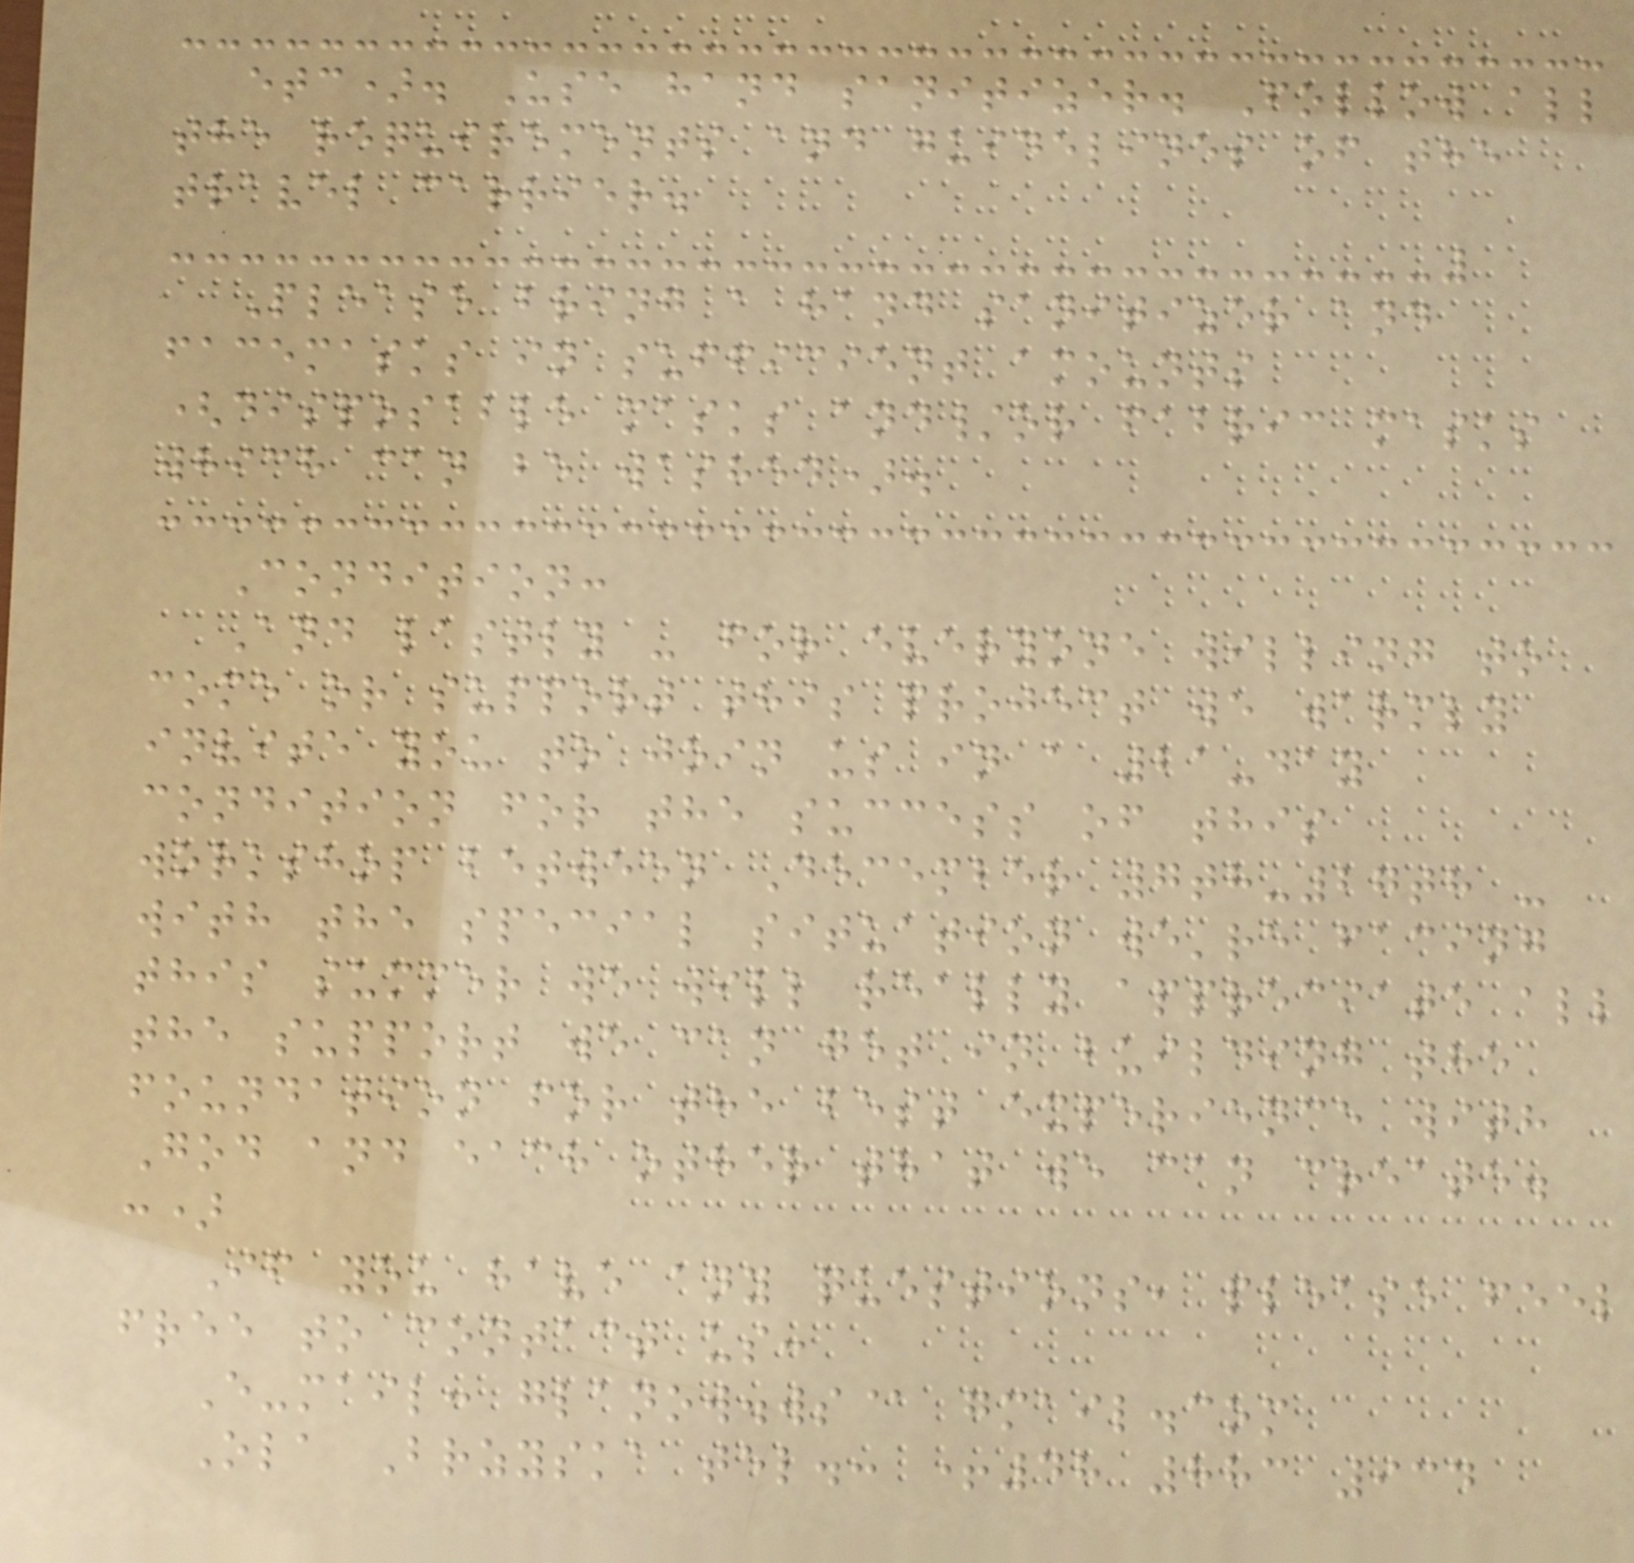etc). Use hand sanitizer. Follow all
the requirements and guidelines of the
travel carrier.
Please bring a hand sanitizer and
facemasks in sufficient amounts
(disposable masks and/or fabric masks
which can be washed).
Condition:
And lastly - for everyone willing to
come or support this project we warmly
invite you to join us in a 21-day
condition for the success of this
workshop between December 7th-27th -
with the special situation we're facing
this summer we will really appreciate all
the support we can get in building the
foundation for the best experience with
God and each other that we can create.
:)
If you have any questions, please feel
free to contact us:
E-mail: glanow.ws@ gmail.com
Ola Brzyska tel.: +48 883 934
